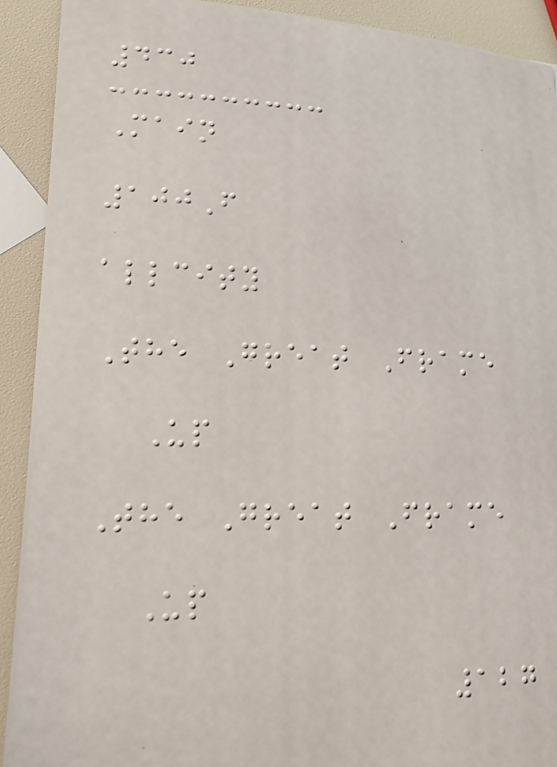430
Main
100F
allcity
The Great Frame
Up
The Great Frame
Up
127
